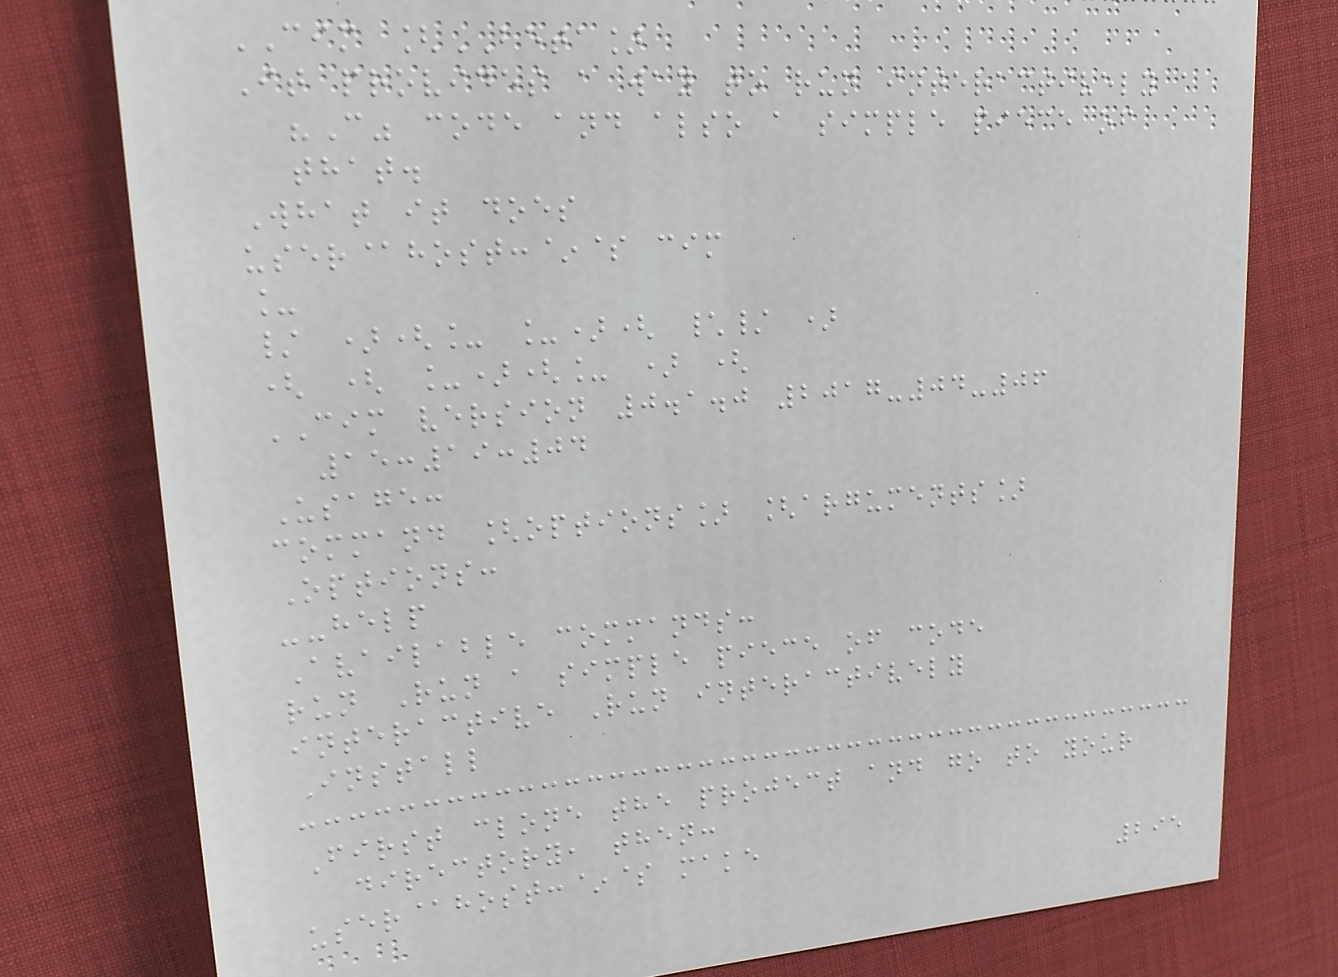CIM [BETA]
It provides a way to run interactively a
"C" code and also a simple piece of
that.
What it does
user@host:~$ cim
_
/ )(_ _)( \/ )
( ( _)(_ ) (
CIM version 0.1.0 2017-04-06
15:19:04
Usage:
command [options] [arguments]
Options:
--help
Available commands:
run Run a simple piece of code
interactive Run interactively
Install
First clone the project and go to your
directory, then:
user@host:~$ make
295
